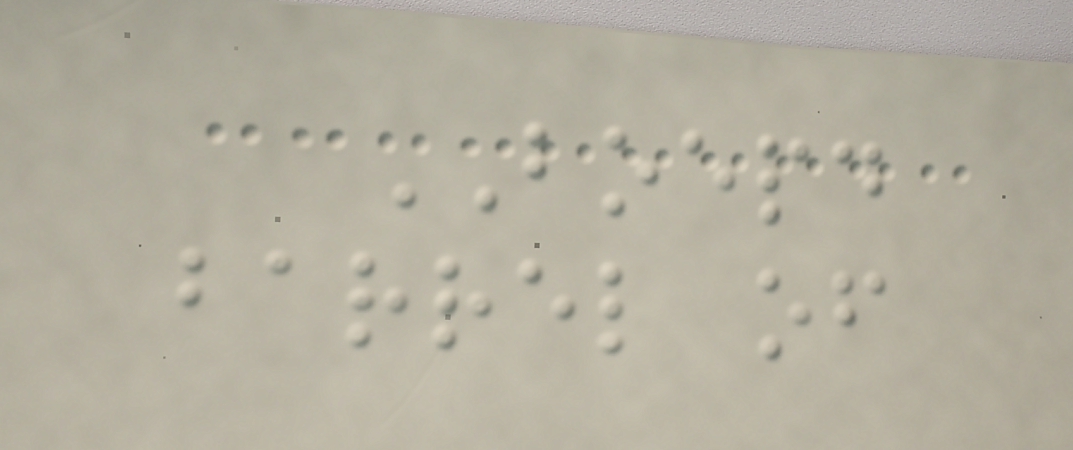BOEPD
barrel of
